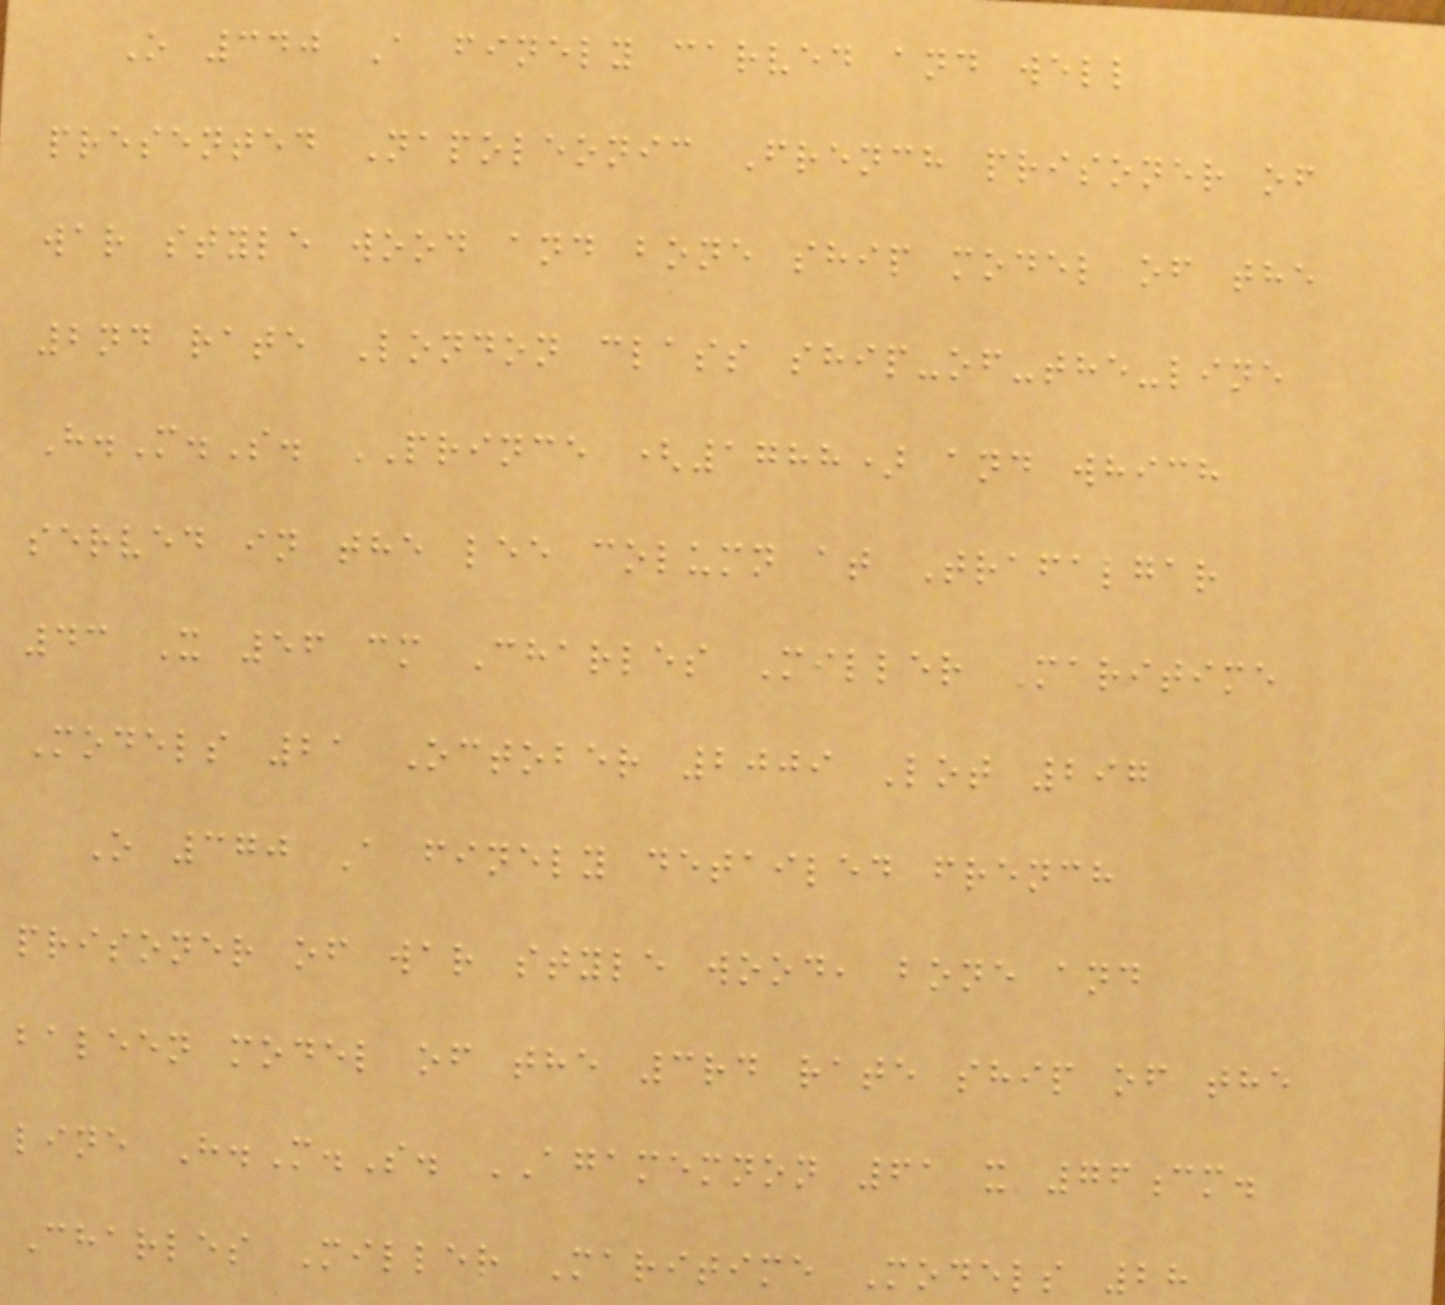O 340 A finely carved and well
presented Napoleonic French prisoner of
war style wood and bone ship model of the
2nd rate London class ship-of-the-line
H.M.S. PRINCE (1788) and which
served in the lee column at Trafalgar
43 X 56 cm Charles Miller Maritime
Models 21 October 2009 Lot 297
O 370 A finely detailed french
prisoner of war style wood, bone and
baleen model of the 3rd rate ship of the
line H.M.S. AGAMEMNON 61 x 76cm.
Charles Miller Maritime Models 28
